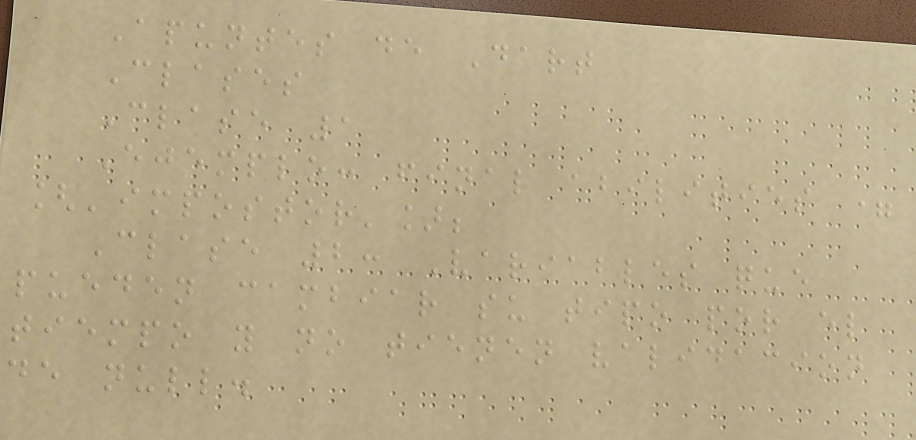Apuntes de Dart
Clases
Clase 1
Ejemplo: final abilities =
['impostor'];
Clase 2: Variables que
pueden cambiar su tipo por el
tiempo y no tienen validacion
de null.
